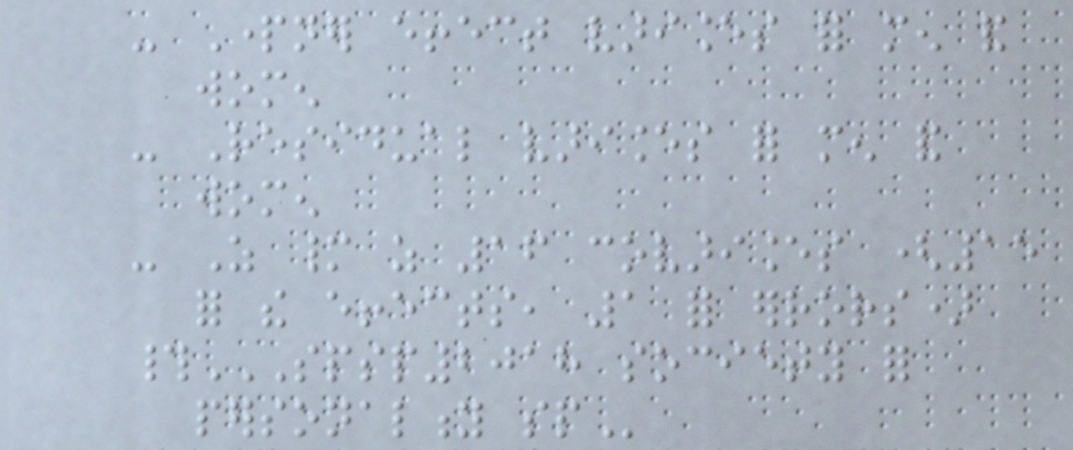- Partner effect variances for men and
women
- Residual variances for men and
women
- As many as 16 covariances (15
for the effects, 1 for errors)
#SPSP2018 SOCIETY FOR
PERSONALITY SP
